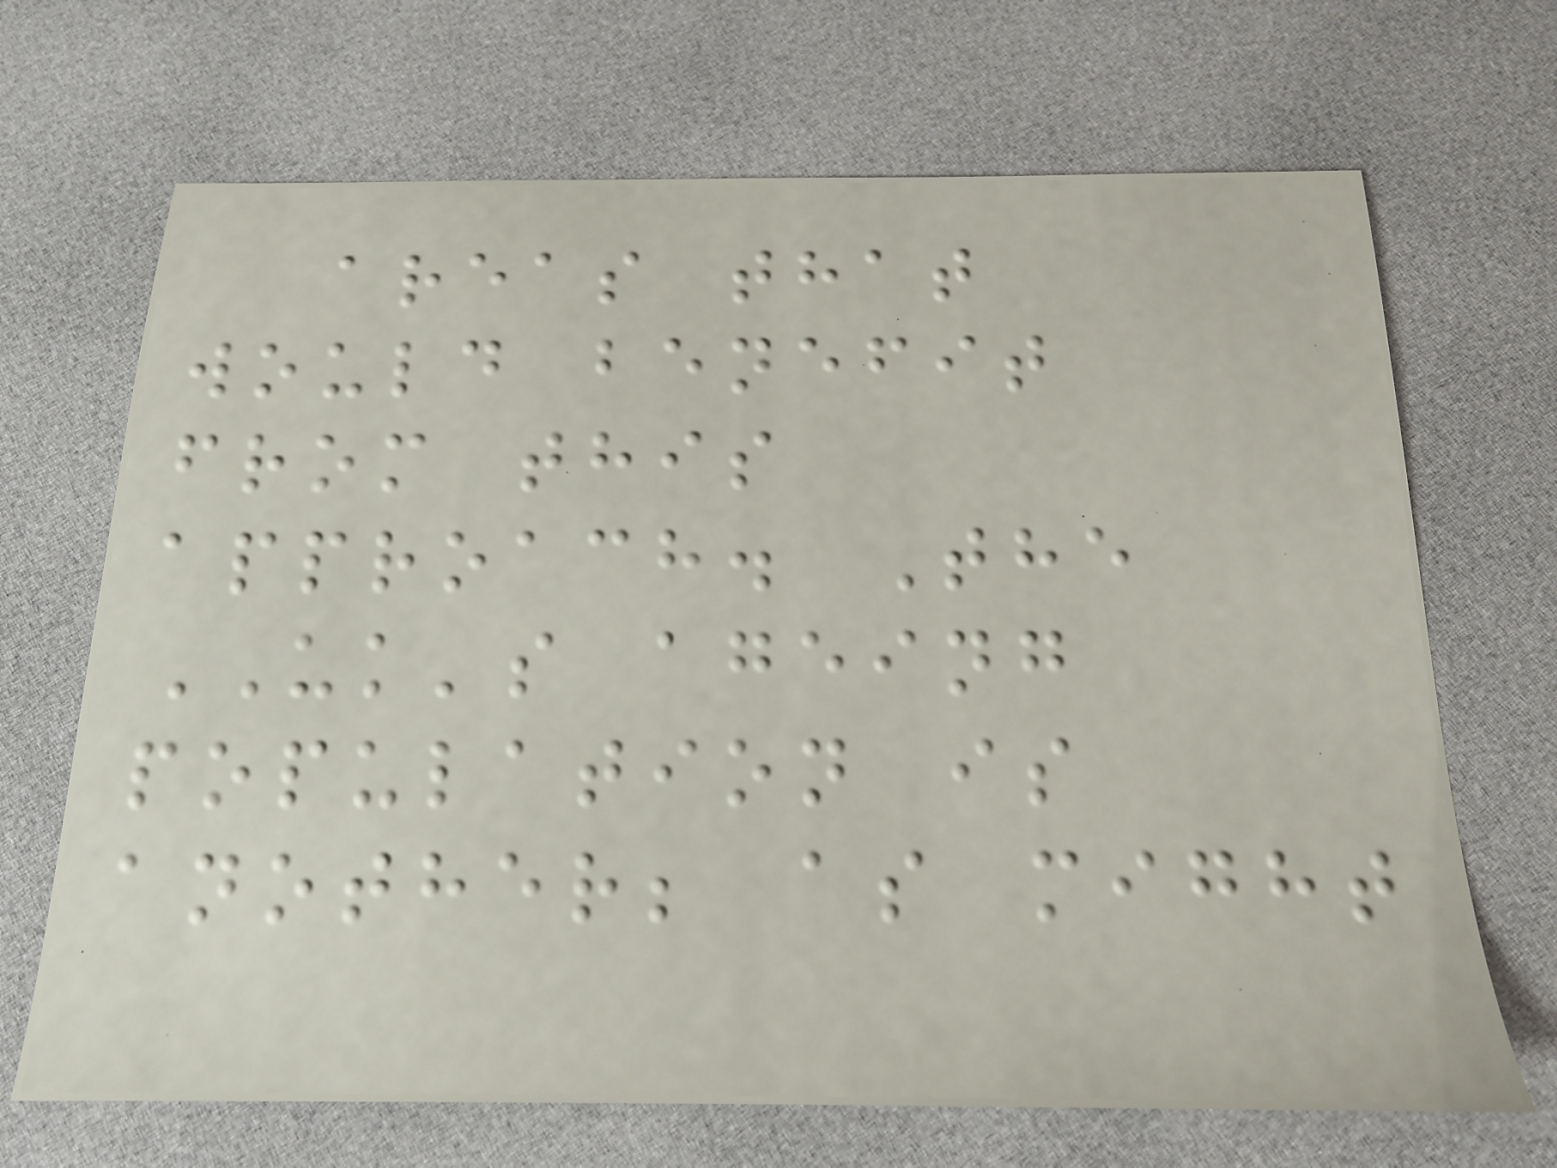areas that
would benefit
from this
approach. The
UK's ageing
population is
another; as might
